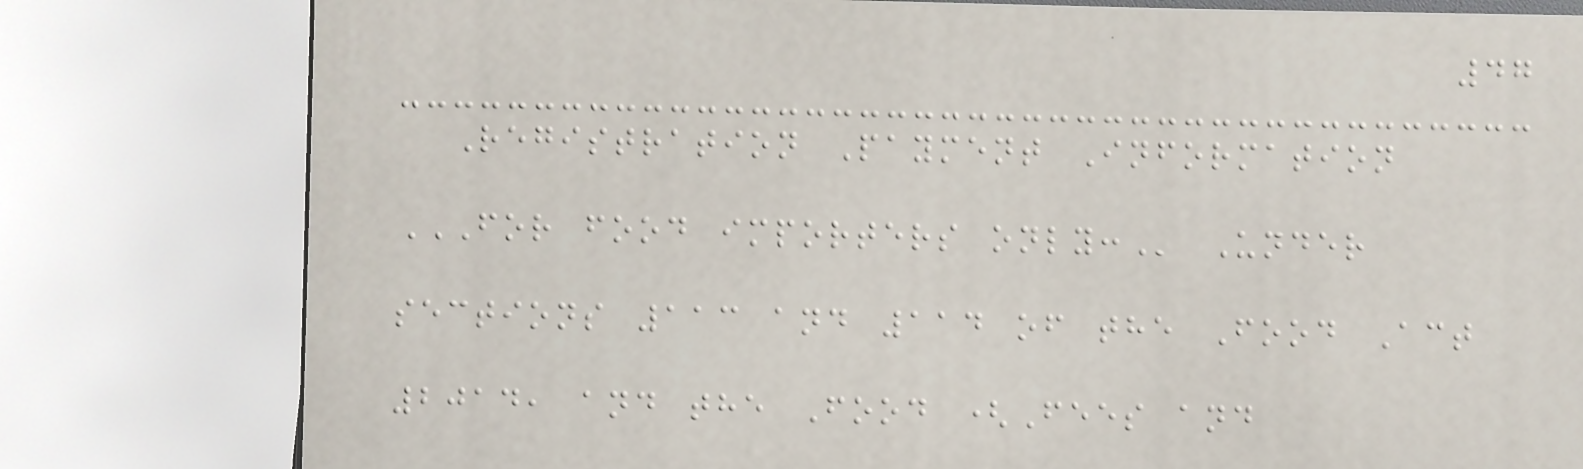47
Registration Payment Information
FOR FOOD IMPORTERS ONLY: Under
sections 113 and 114 of the Food Act
2014, and the Food (Fees and
